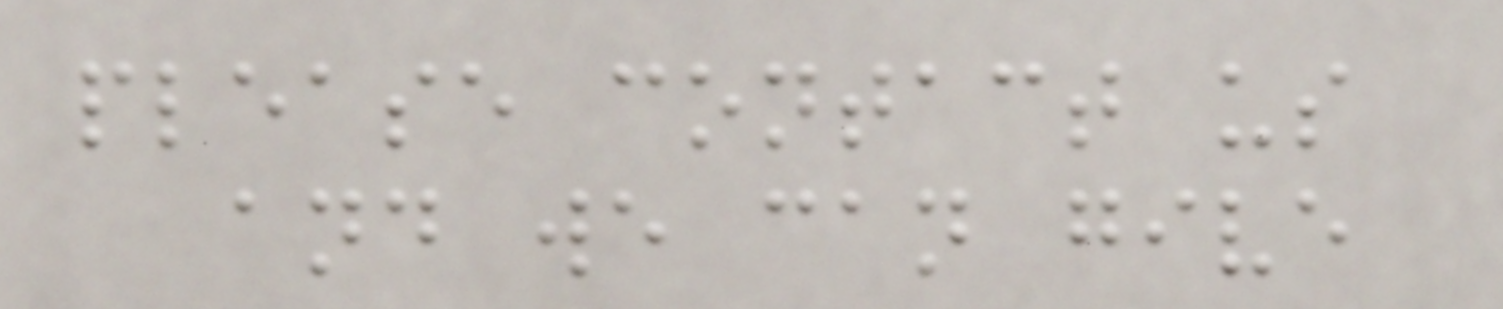please contact us
and we can give
